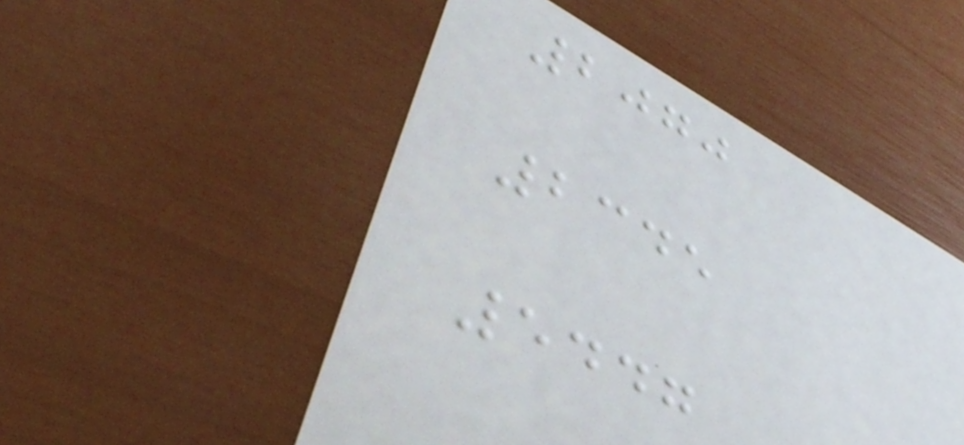2070
2345
5447
